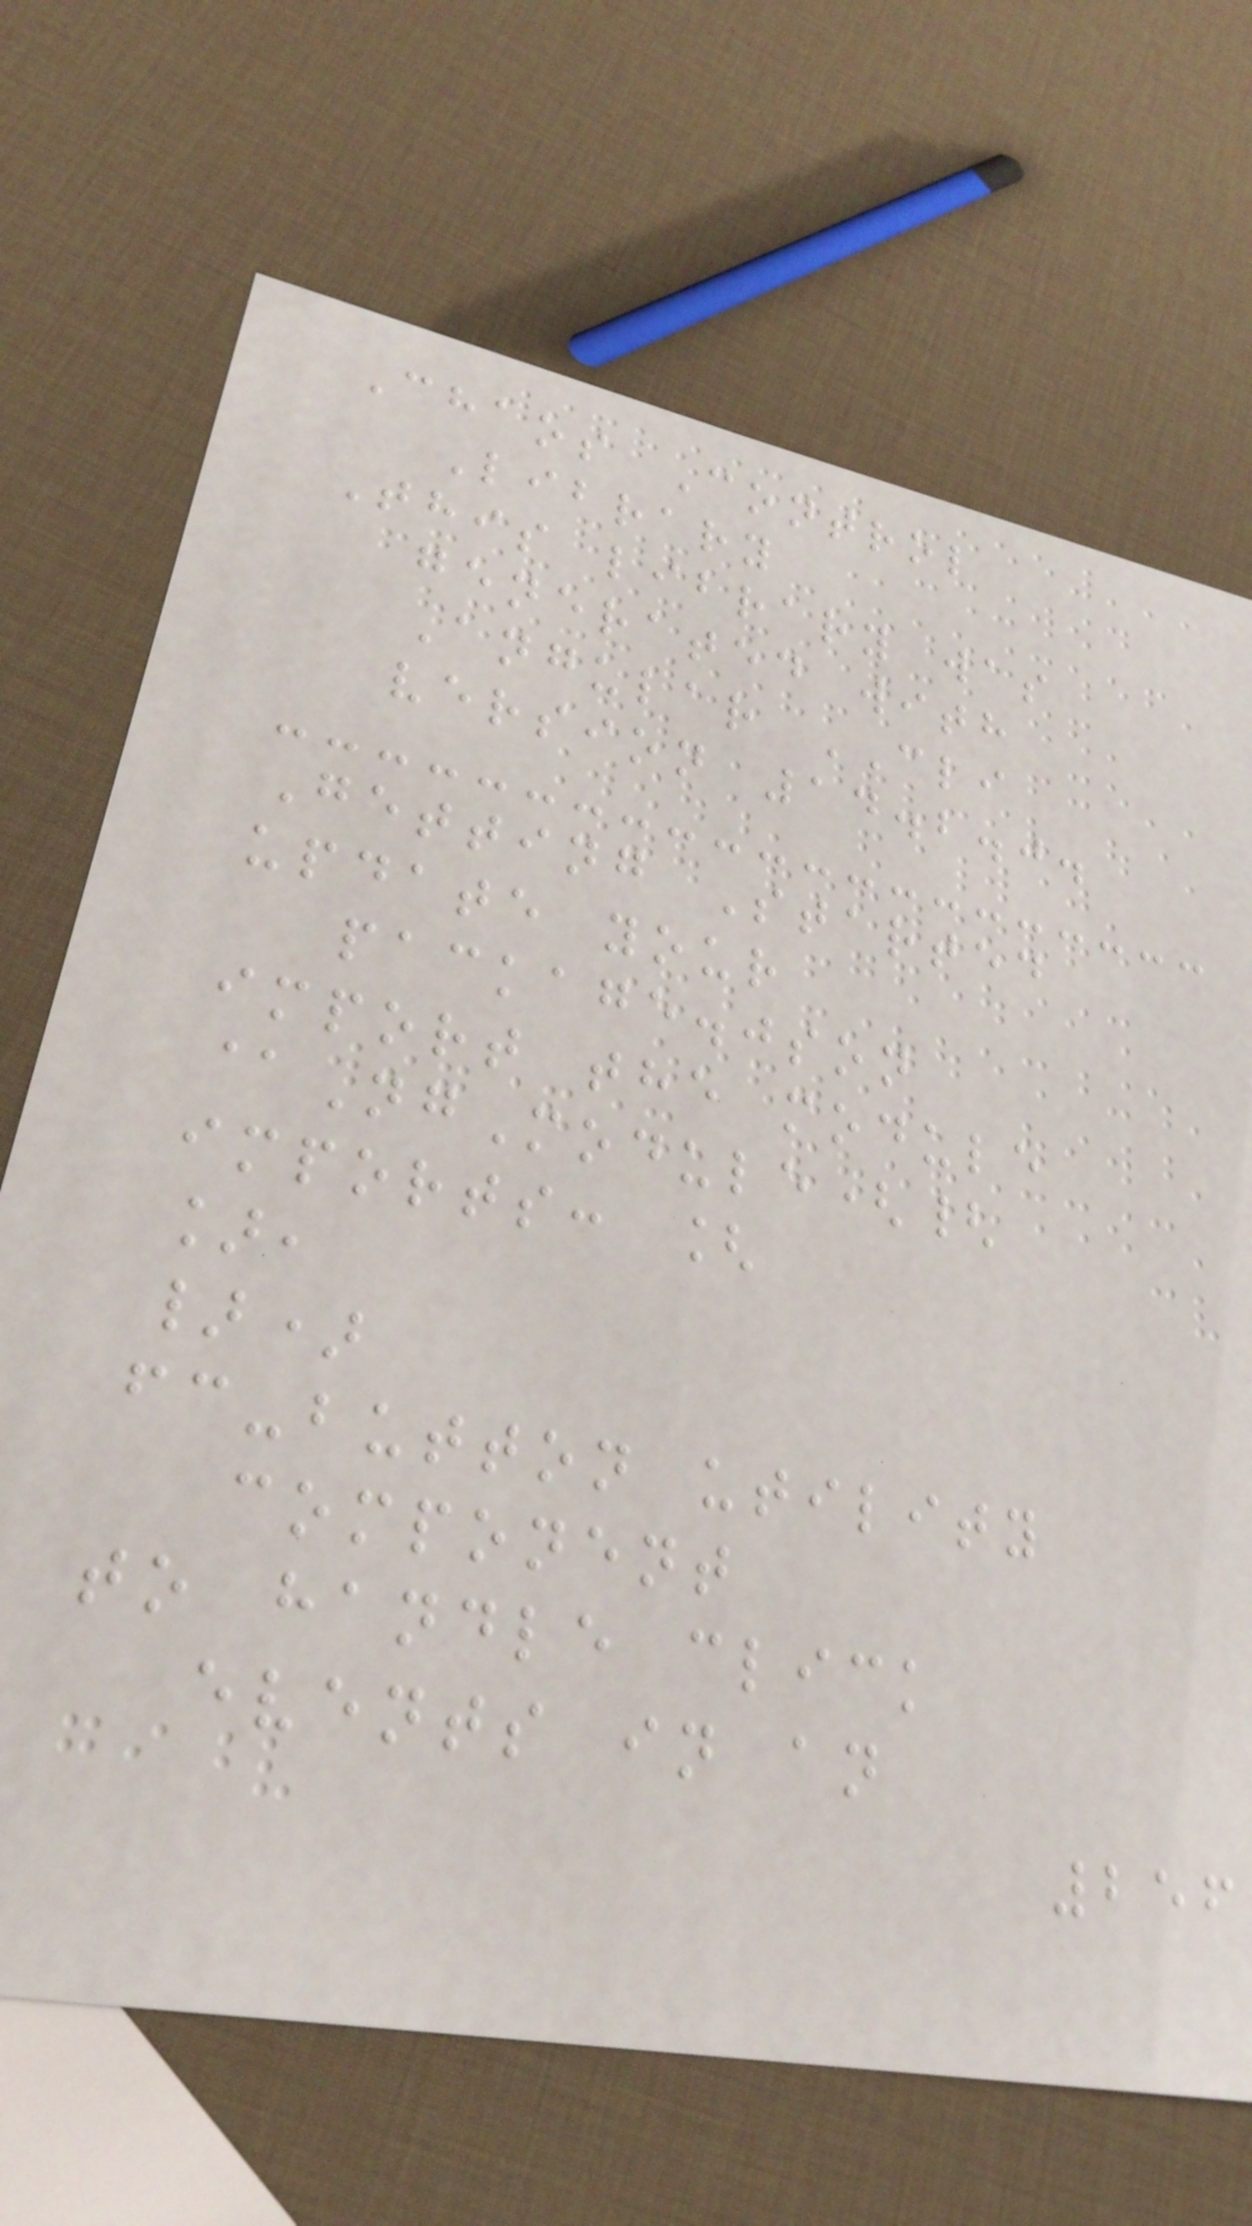Chaos Control
Library
This library was
generated with
Angular CLI
version 14.2.0.
Getting Started
update your
package.json
import the module
@NgModule({
imports: [
],
})
fc-button utility
component
to handle click
events in an
256
